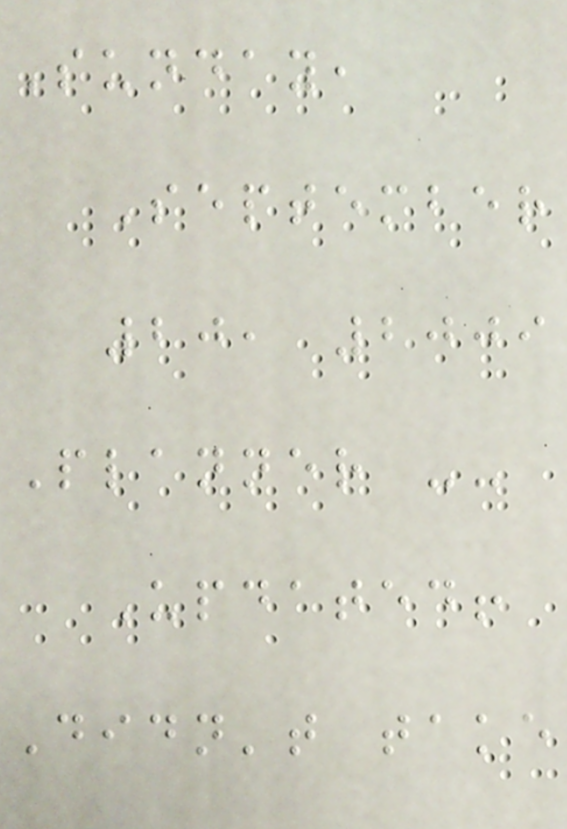Sunday,
September
20, 2009
Planner --
Updated!
Didn't take
